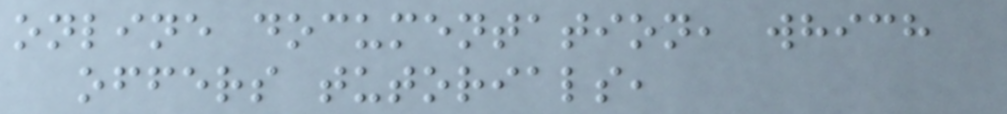online documentation, which
offers tutorials,
